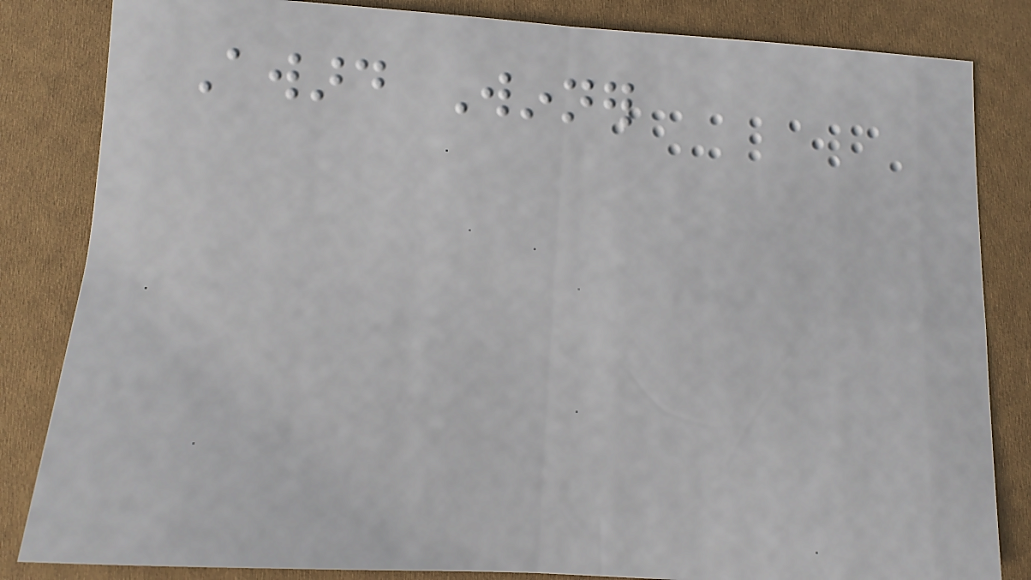Award Winner
